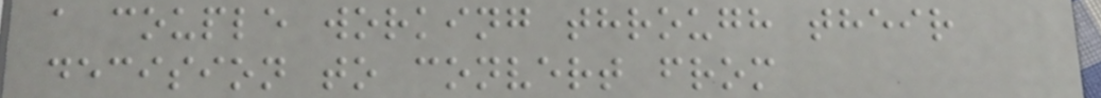a couple working through their
decision to convert from
